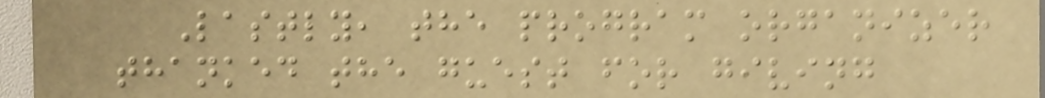Lastly, the program organizer
thanked the guest for giving
